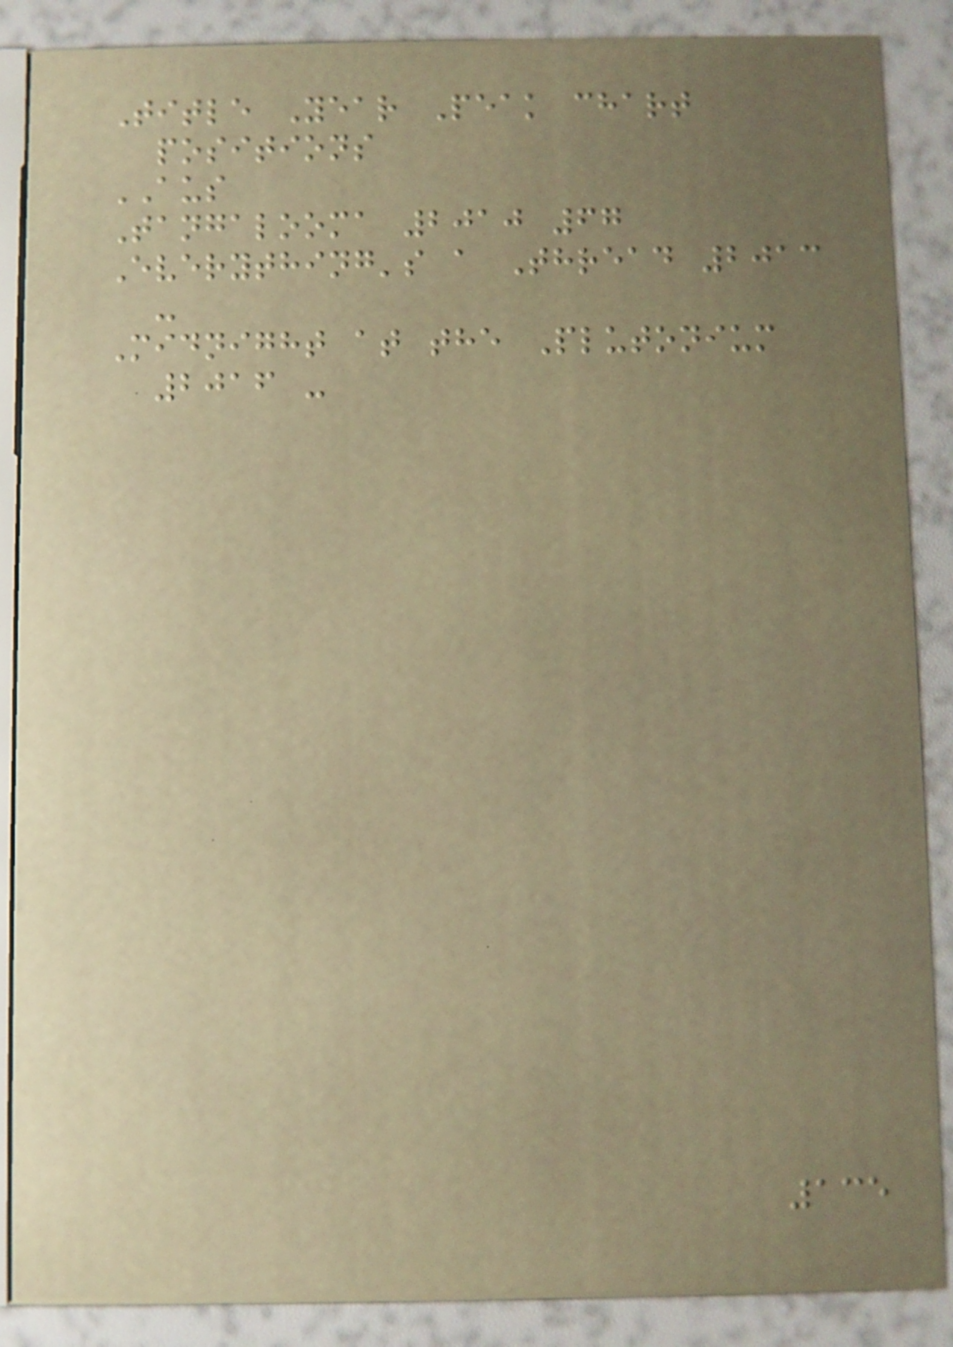Title Year Peak chart
positions
AUS
Tangalooma 2010 67
Everything's a Thread 2013
-
Midnight at the Plutonium
2016 -
135
